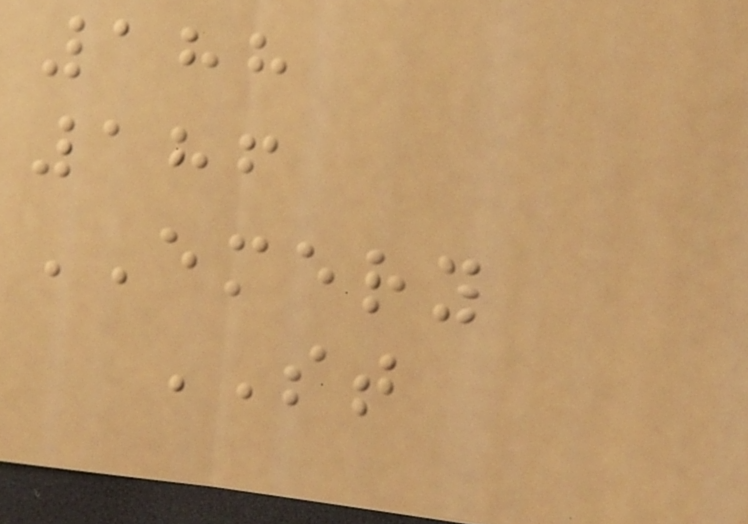188
186
EMERY
ST
